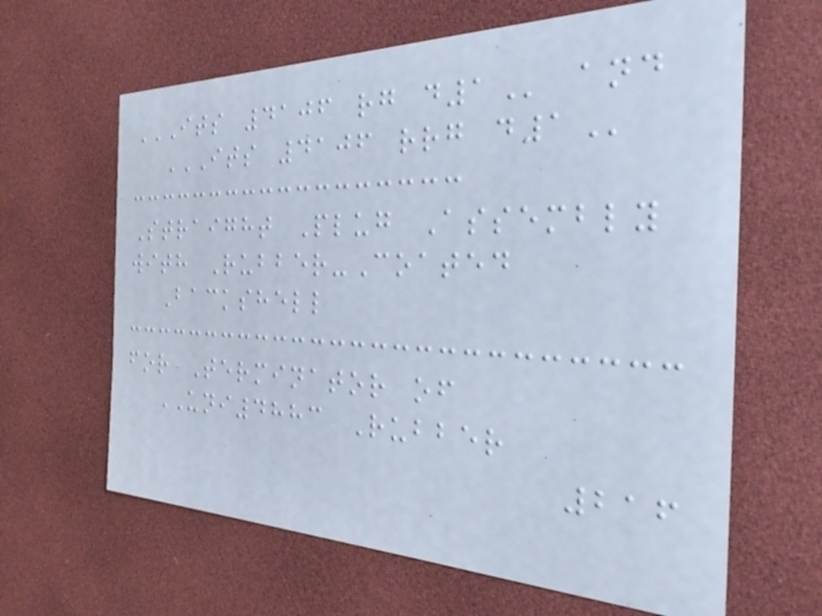ITS 4106 RG D1 and
ITS 4106 RRG D1
Straight Plug Assembly
with Rubber-Coated
Backshell
for Terminator of
UNI4883 Rubber
216
